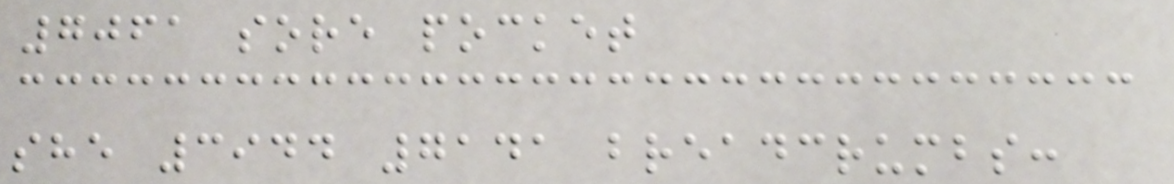7061 sore pocket
she 3944 7141 breadcrumbs:
